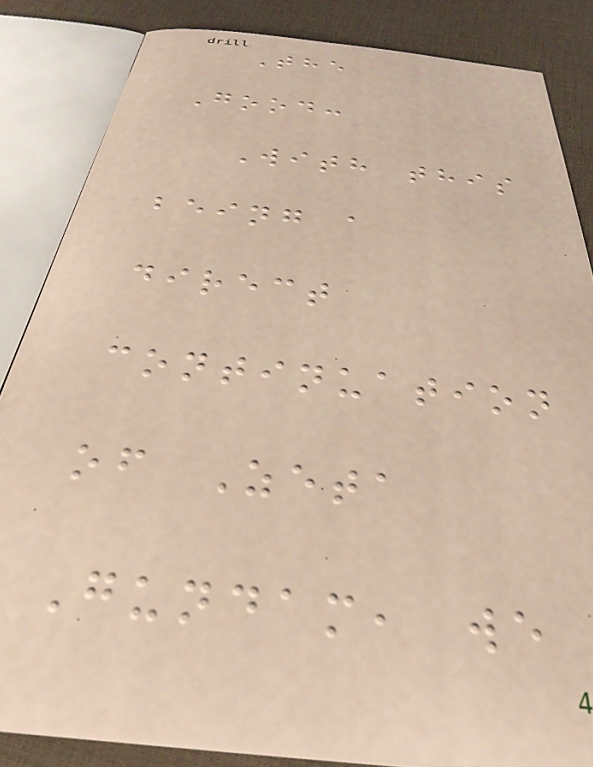The
Good:
With this
being a
direct
continuation
of Zeta
Gundam, we
